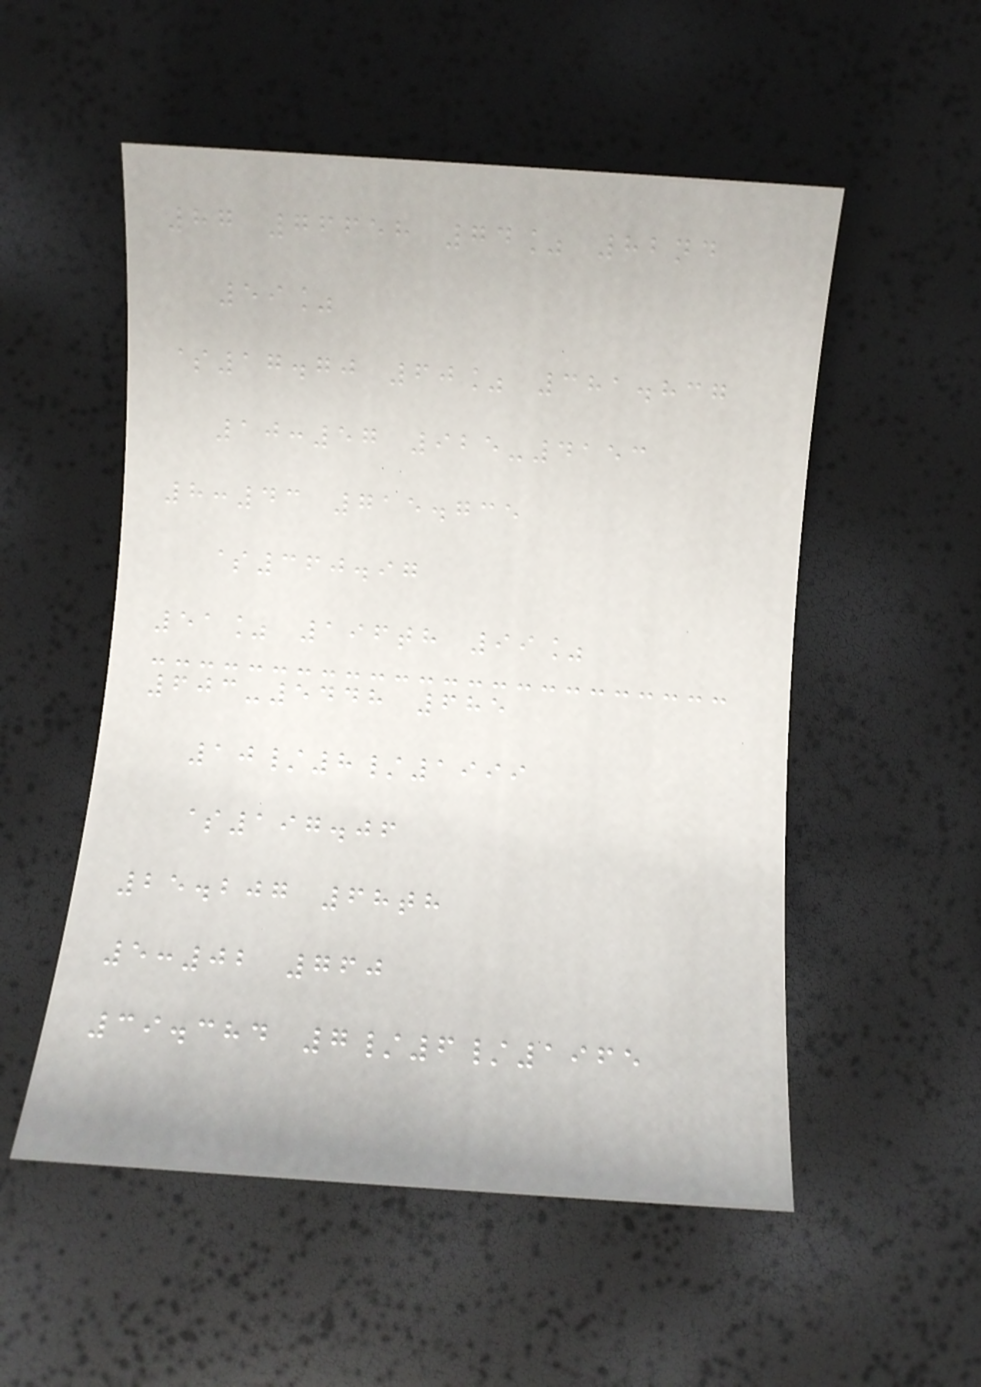87 76658 74% 82nd
59%
$17.70 60% 381.837
10:57 925-4153
8:43 715.735
$360.97
51% 196th 99%
603-5448 685
10/8/1999
$197.06
25.207 68th
5:02 760
39.384 7/6/1965
